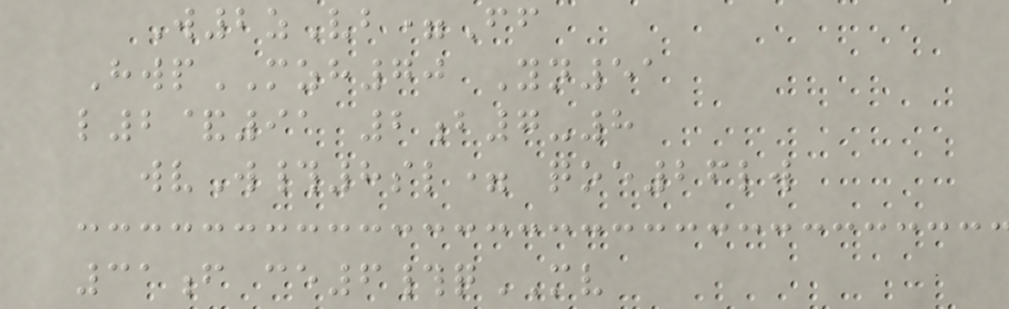W2zVb=Ff
HwpMZH70 Yn51
l2&91 2b7-8
wvW#8sl= qoe26lw
31f ce6#qMV
